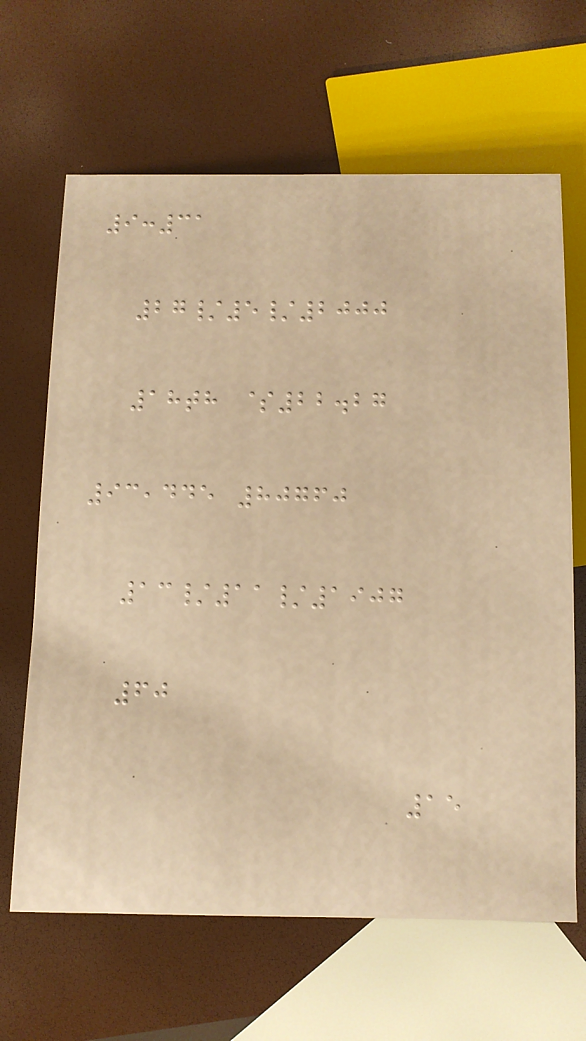9:31
27/5/2000
18th $22.27
93,445 80760
13/11/1907
60
15
